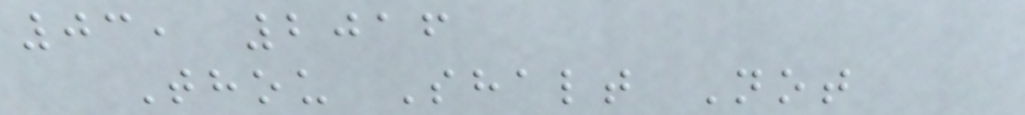03, 2016
Thou Shalt Not
